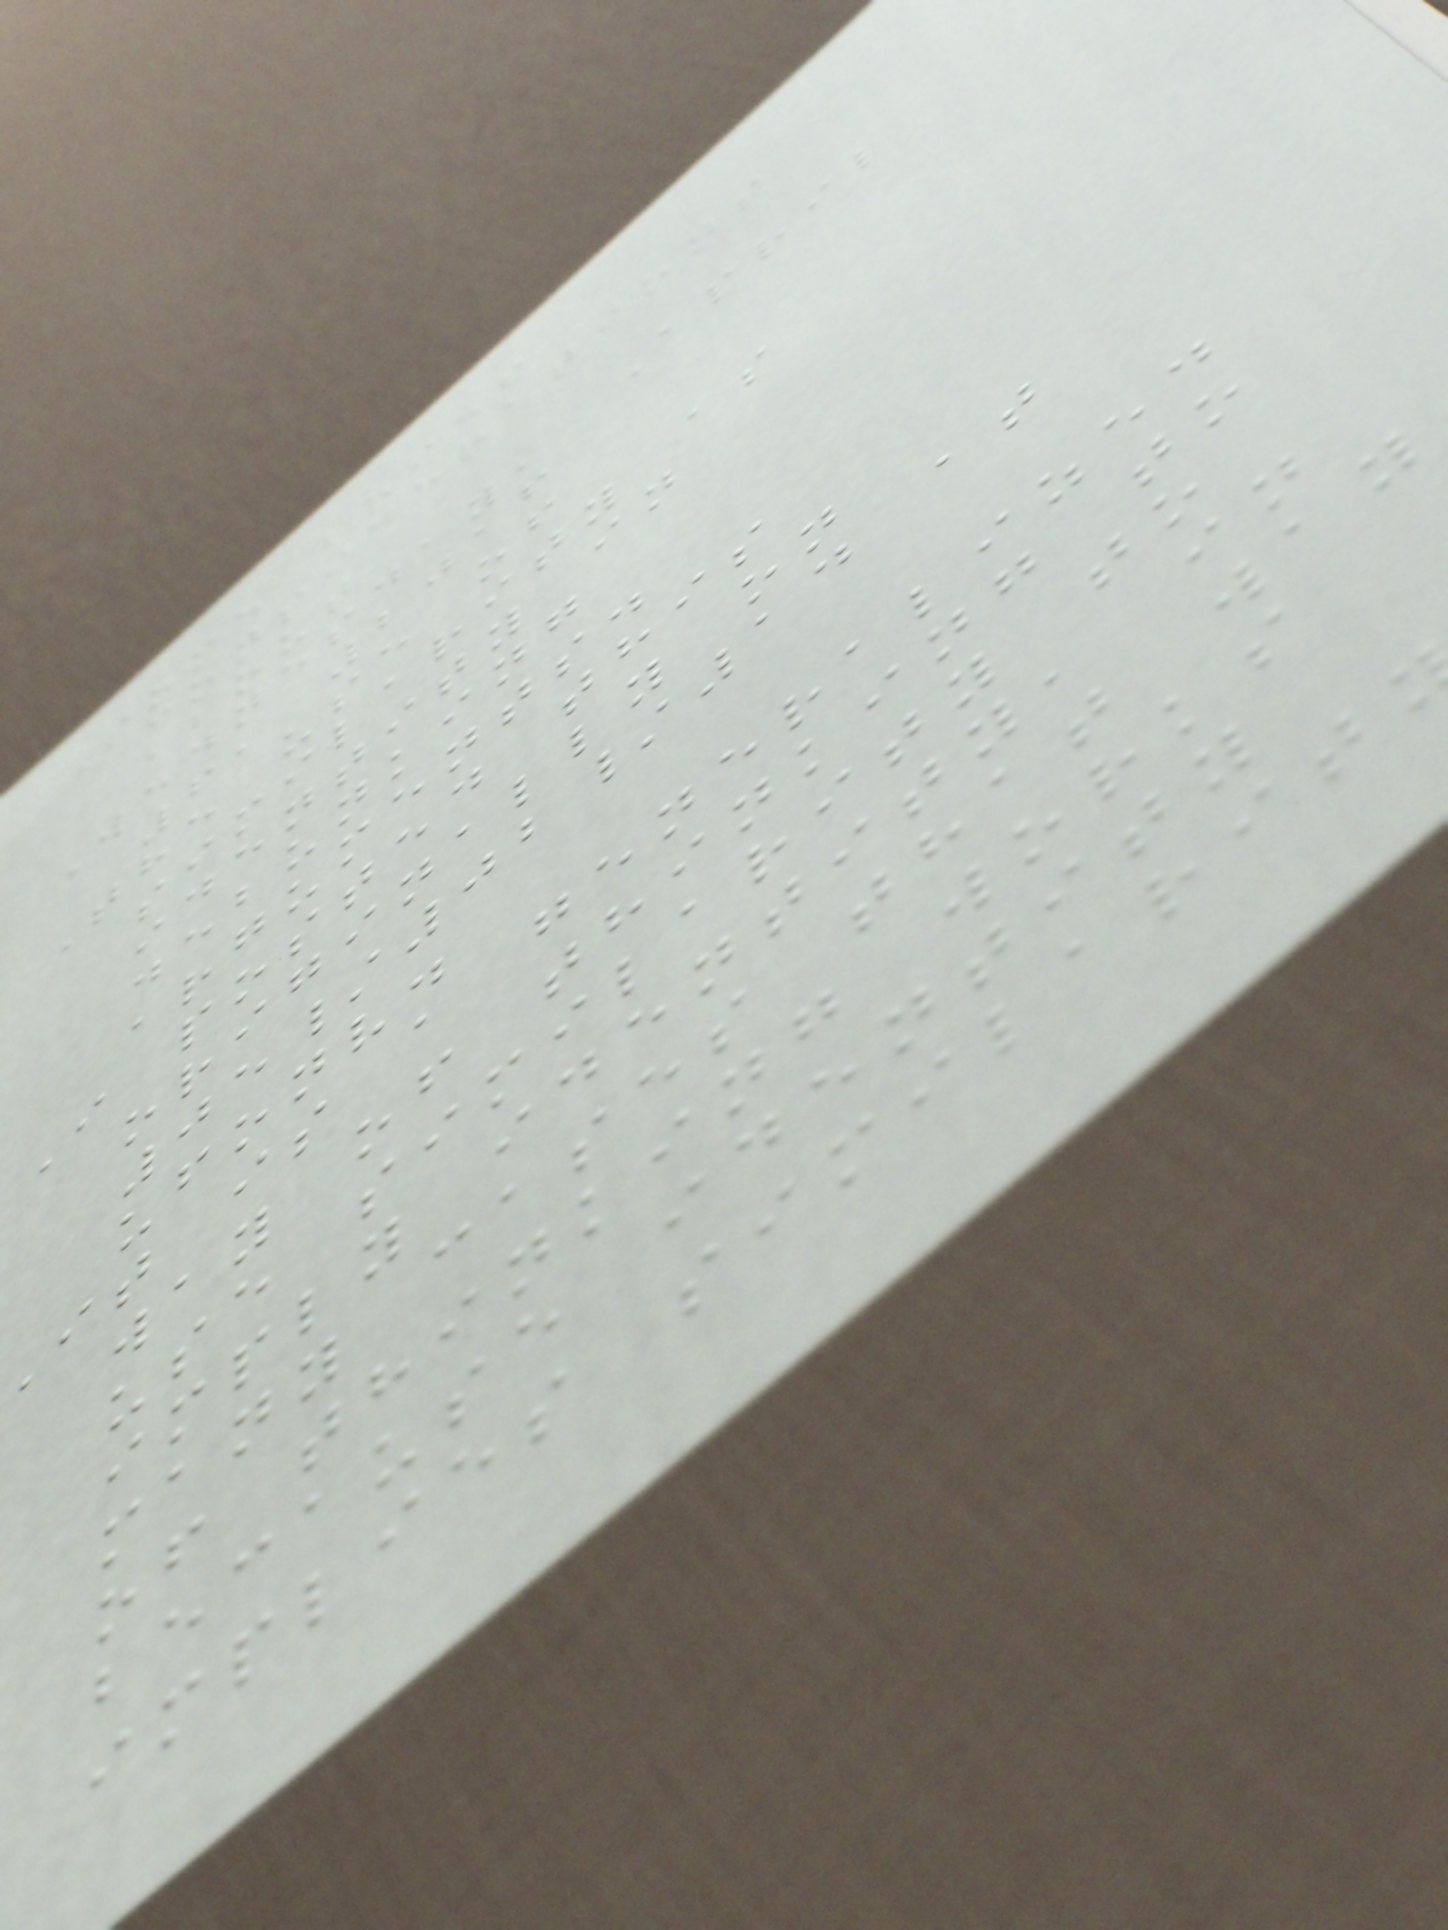Some brief
considerations
about
Wednesday, April
6, 2016
The use of
similarity as
identity in
debunking
arguments.
I posted this
originally on
05/02/14 at
ufonv.
it is a generalized
way of thinking to
use similarity to
imply identity, in
many cases that way
of thinking works
because identity
implies similarit
